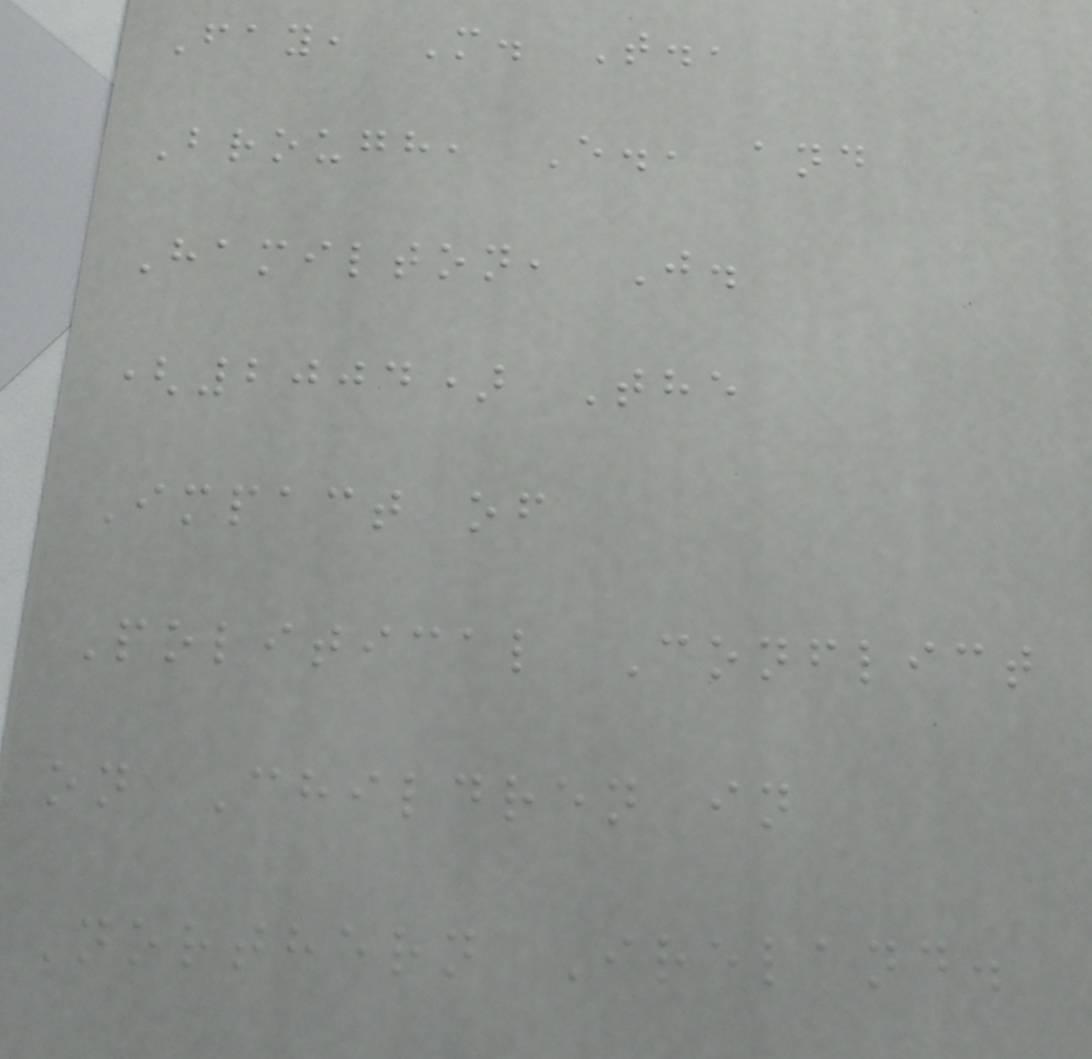Fay, M. T.,
Brough, E., and
Hamilton, J.
(2004) The
Impact of
Political Conflict
on Children in
Northern Ireland.
